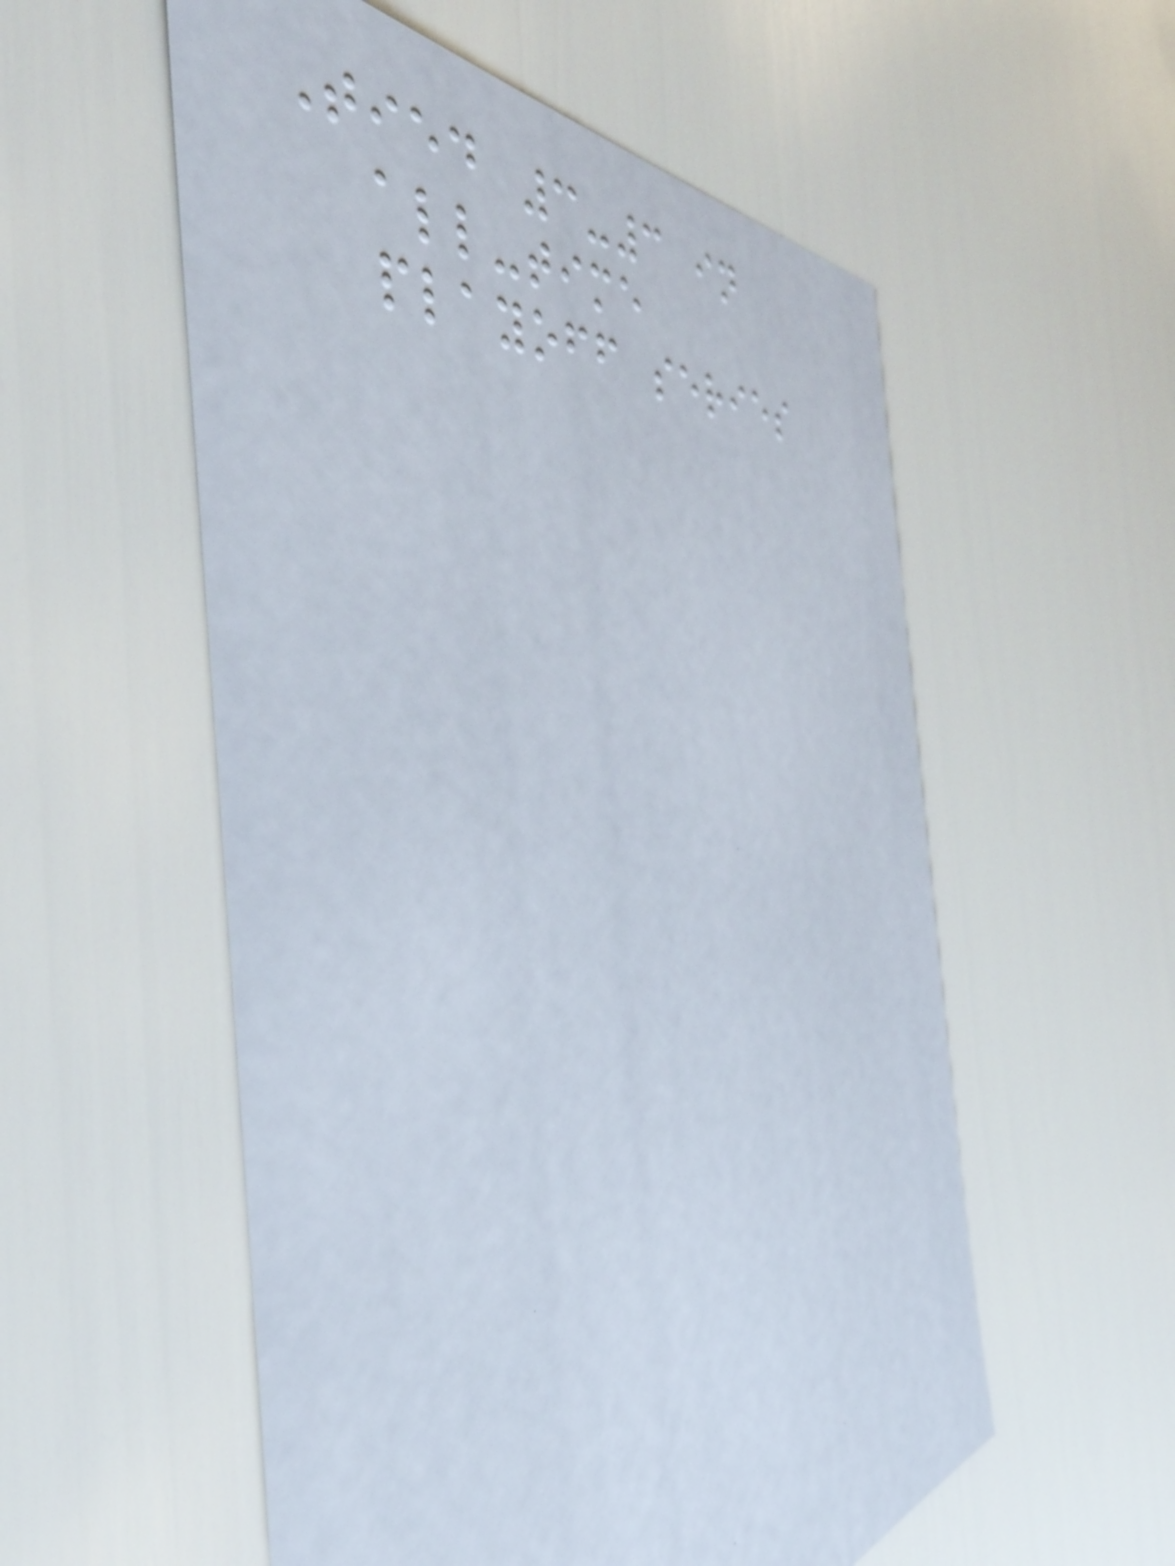Tied 3-3 in
all-time
playoff series
